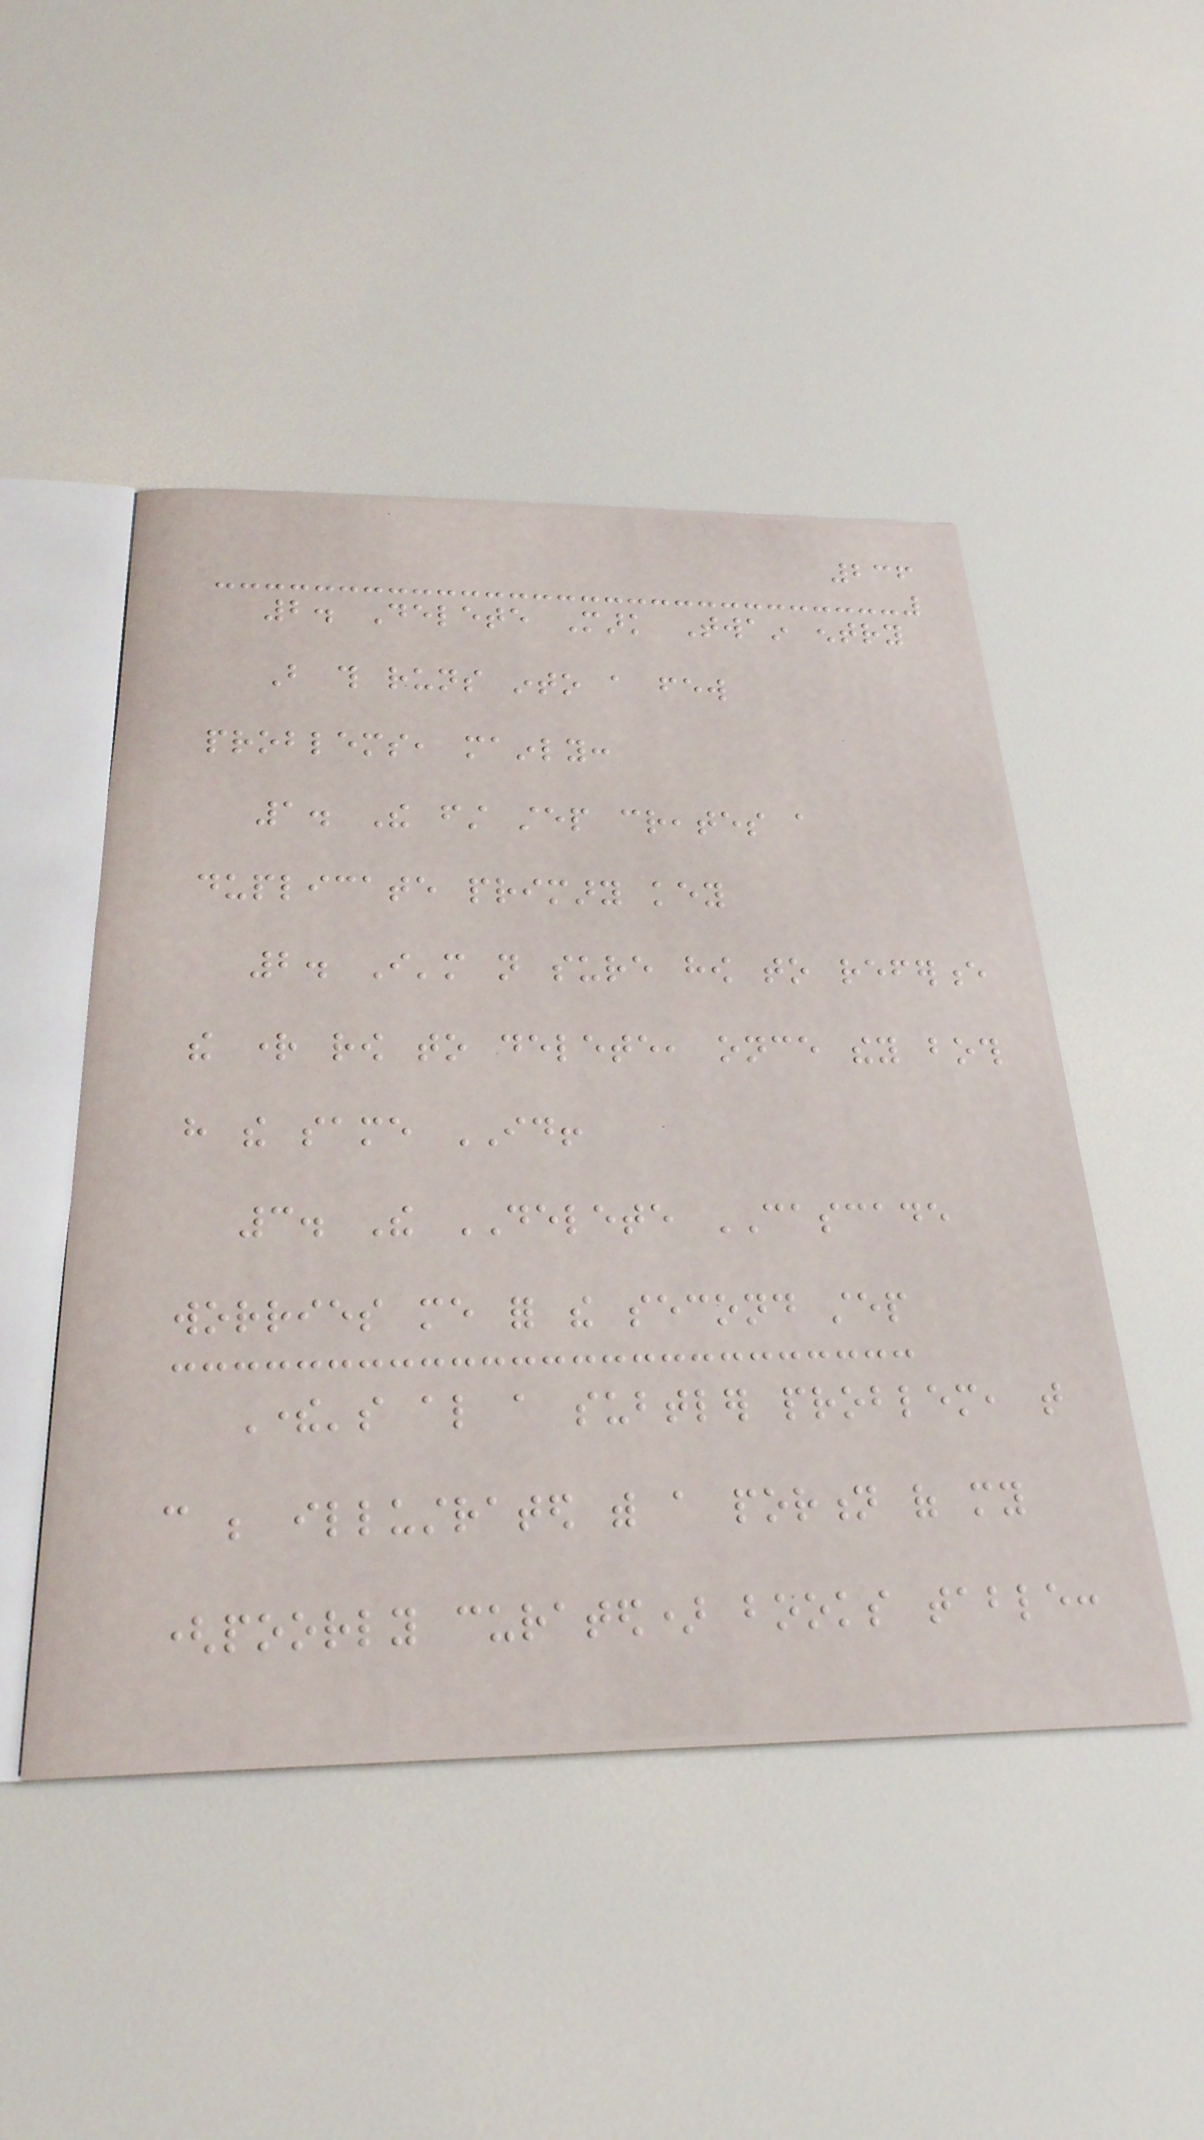236
2. Delete Mark Twain entry
But this runs into a few
problems, mainly:
1. The first step creates a
duplicate primary key
2. I'm not sure how to reference
the right row to delete, once they both
have the same ID!
3. The DELETE CASCADE
worries me for the second step
There's also a subtler problem, that
can be illustrated with a portion of my
(poorly curated) books table:
